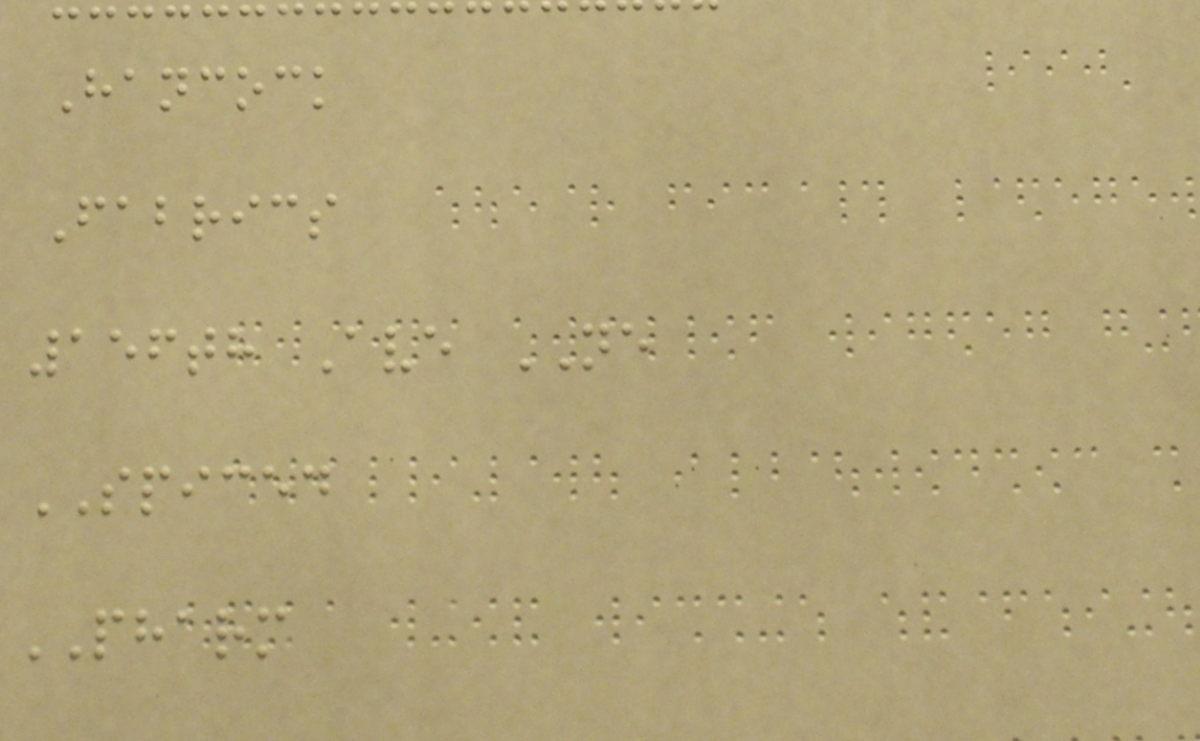Hancock
Fabrics
156th Ave NE
SPICED
PHARM
